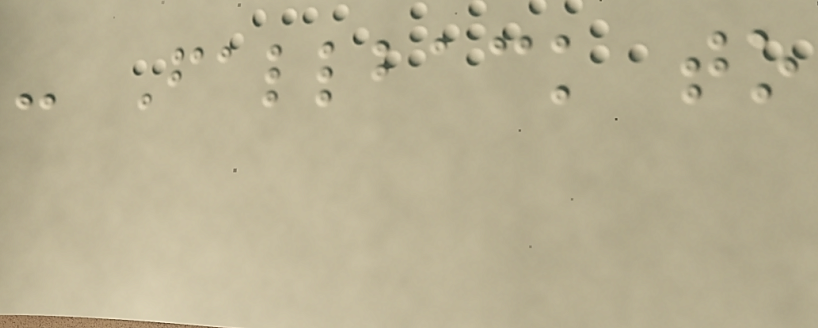- Fallback to
